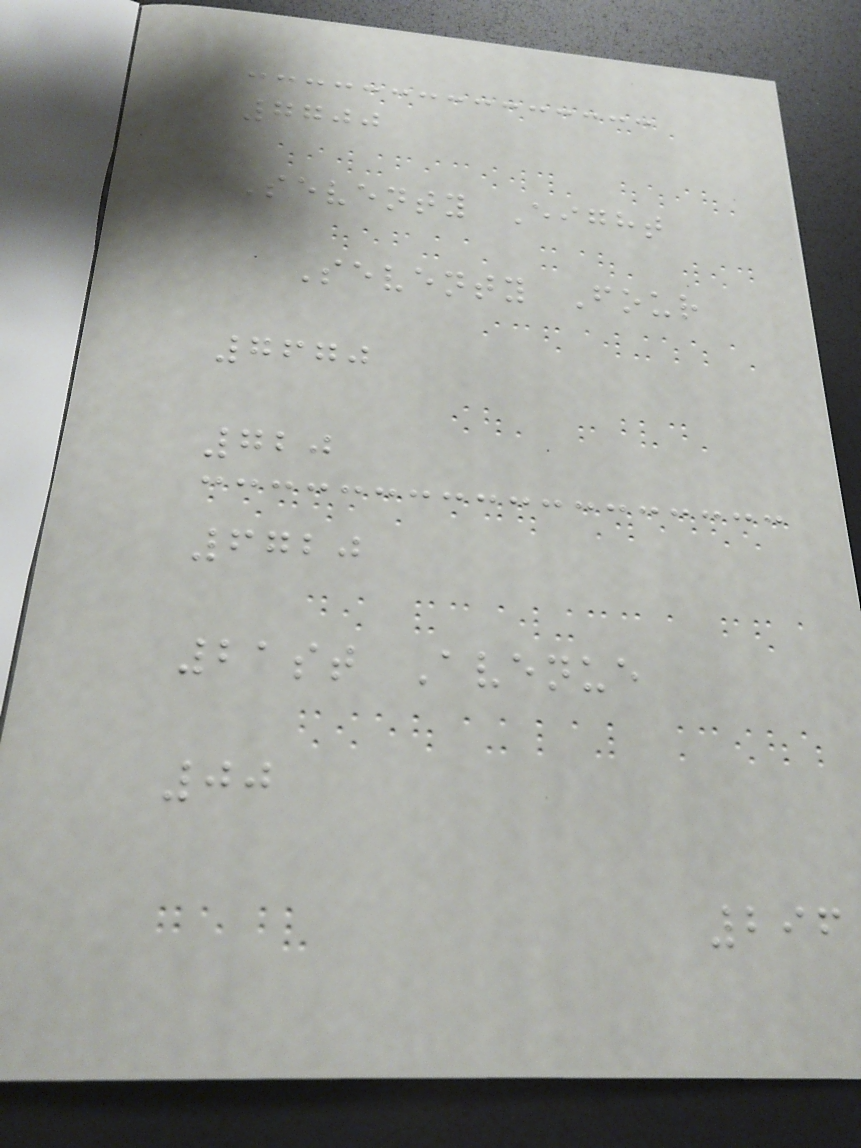7700
Seventy Eight
Seventy Four
7670
720
6720
21st Avenue
00
296
